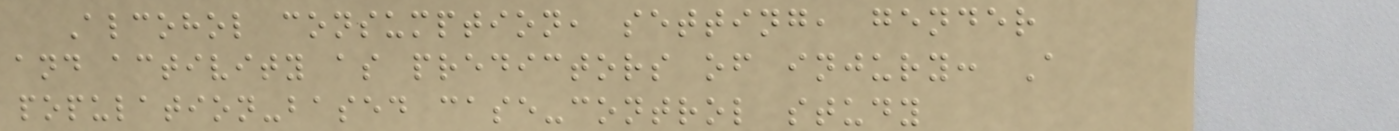Alcohol consumption, setting, gender
and activity as predictors of injury: A
population-based case-control study
